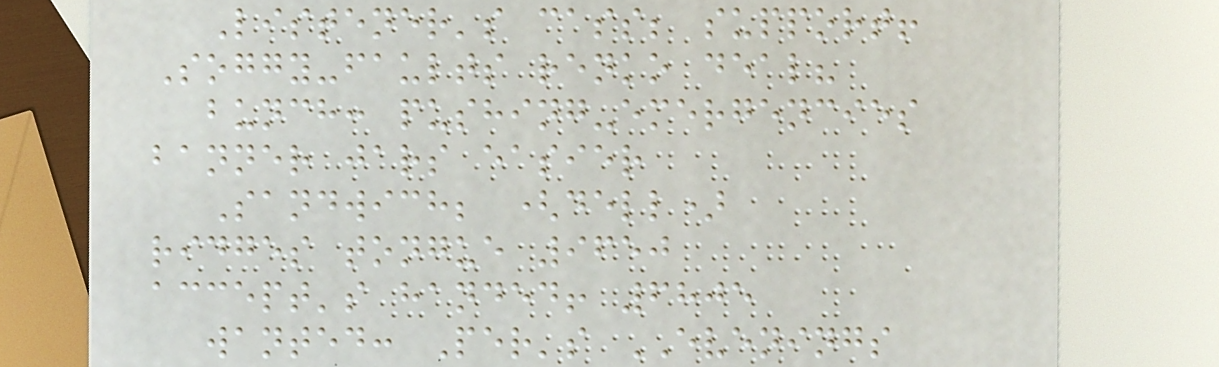Listener's cass; support!
Soggy-faults renko deal?
bunch: pushing-emergencies
banner jars easier
Sandwich; (dell)
ridges tongue 9650
accept's handed! 6805
wanted: Per's EVENINGS
